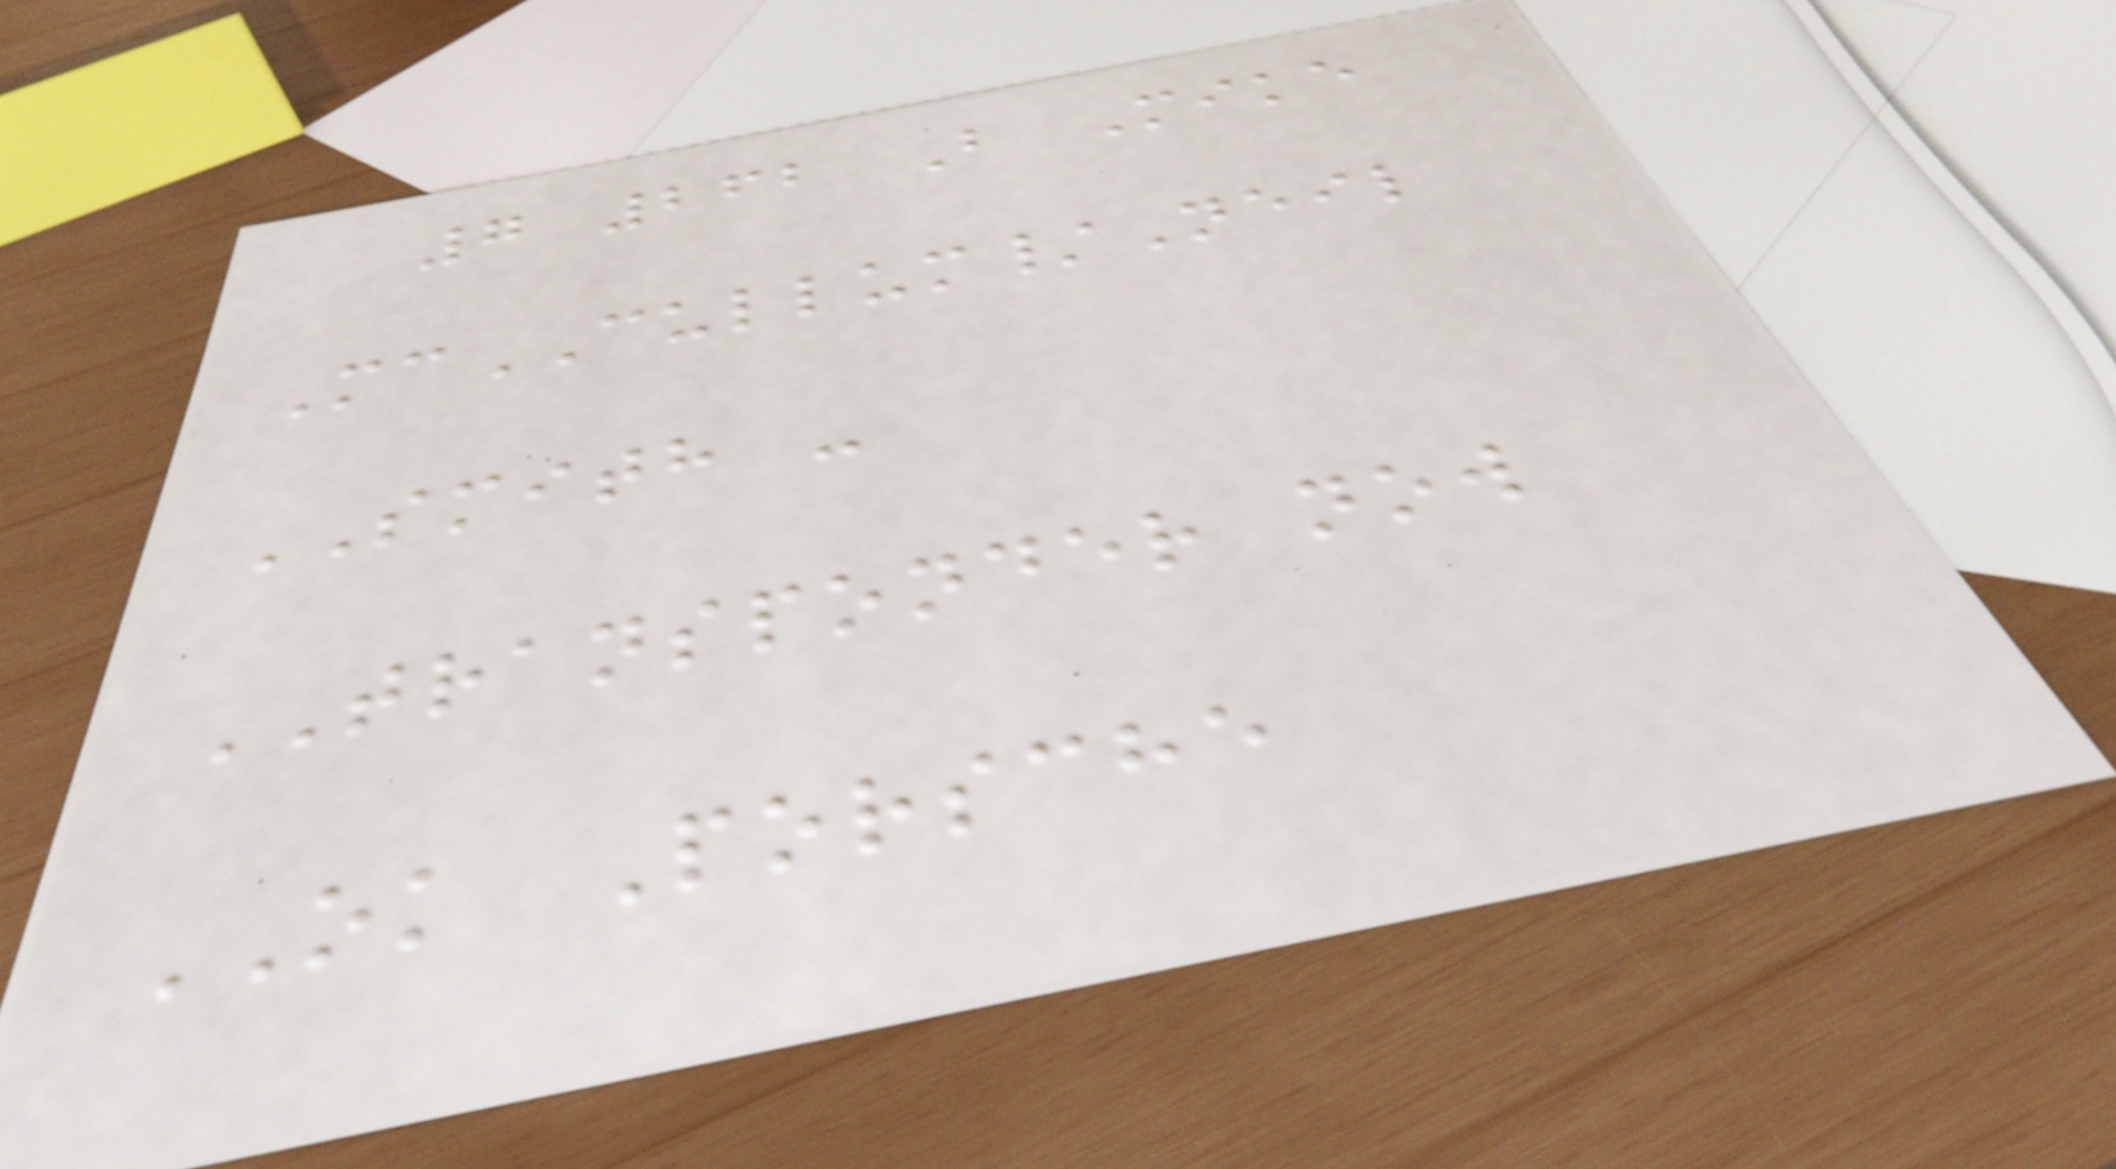7 262 B Mike
McCULLUM/Neil
SMITH -
TRANSPONDER now
OK Porsche
